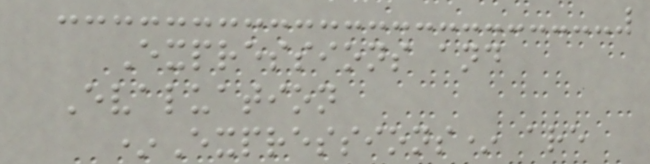Expressions and
Evaluation
*Expressions* are
